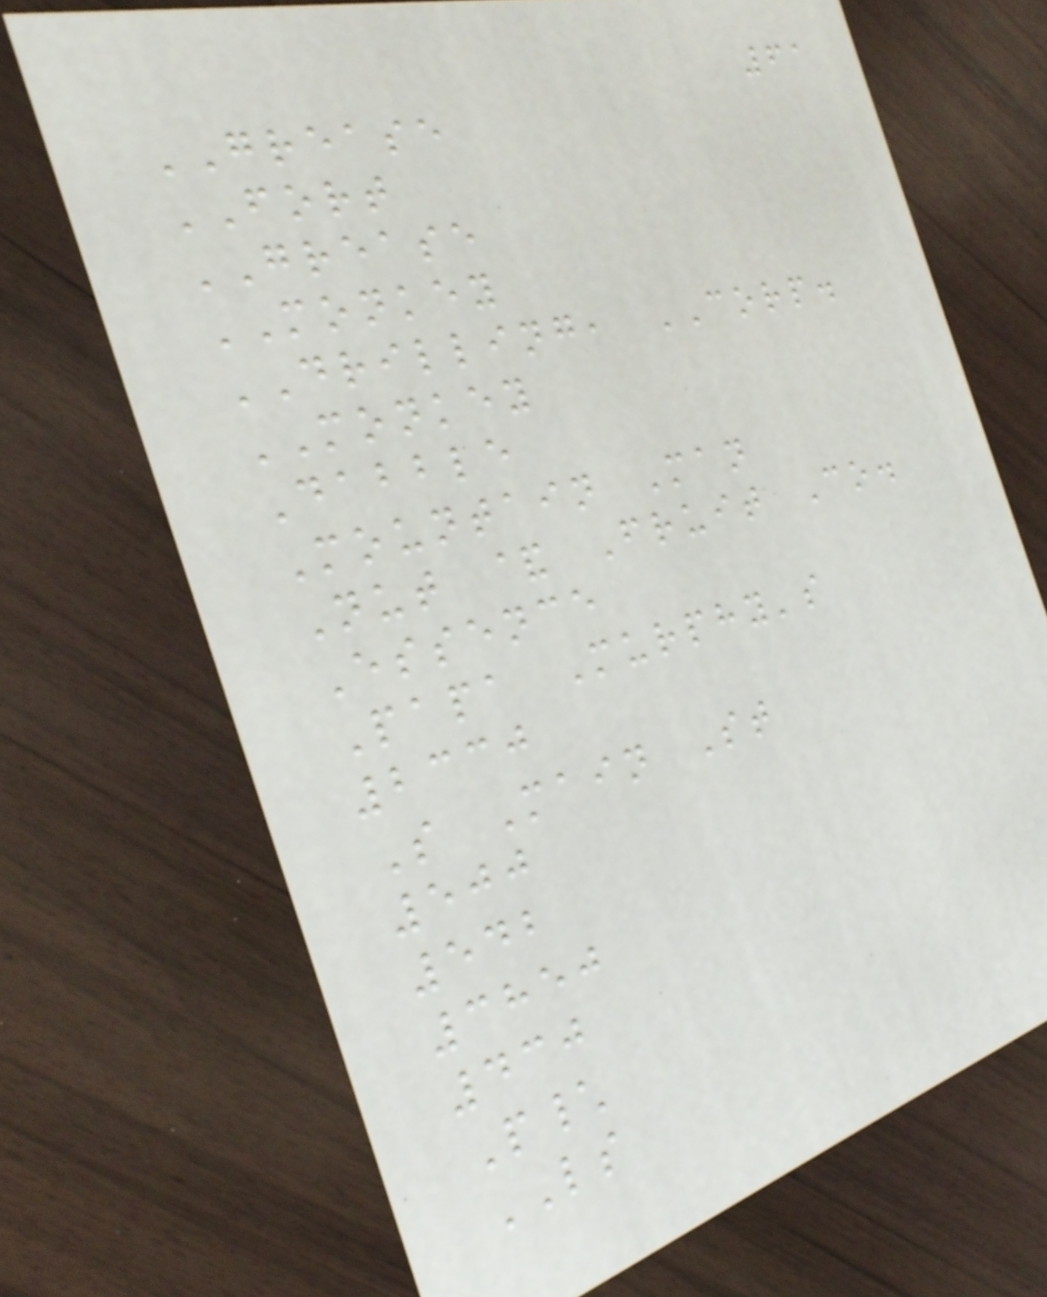61
GREASE
FORT
GREASE
MONKEY
DRILLING, CORP.
MONKEY
Dabble
Mountain Man
Nut & Fruit Co.
Essence
Papa Murphy's
2330
S Main St
500
542
3850
430
P\
LS
